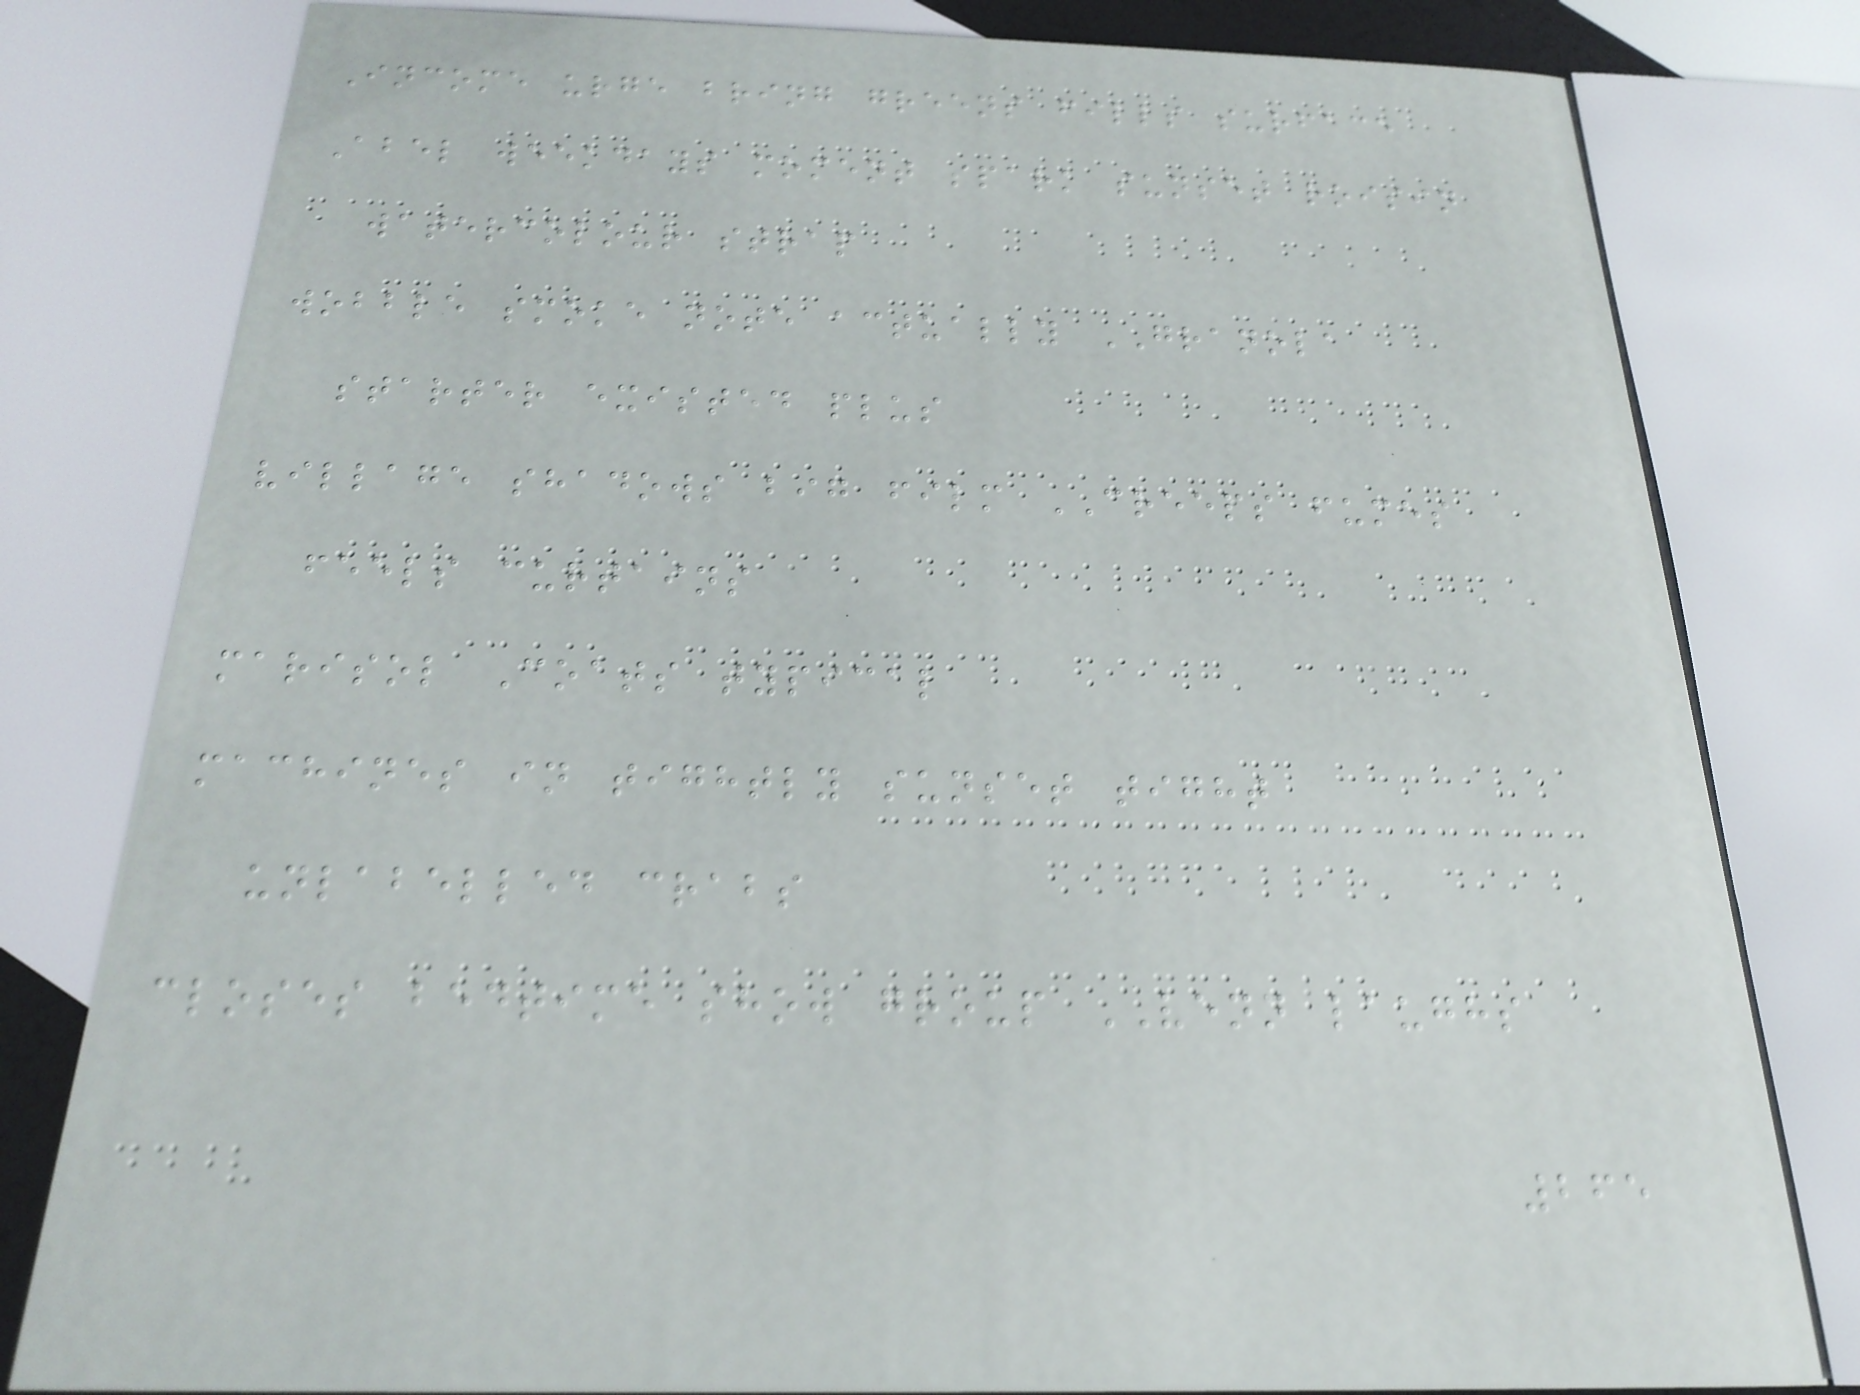Income urge bring greens fills surface
Abel weekdays moment spark sunset roisin
watercolour strap
wobble smoke note actually GRANOLA
starter existed plus
village shadows big film CREEPS fumes
feels curtains
marisol Coats typical
machines in tightly sunset tight
unlabelled crabs
closes bedtime show group VENN laughs
265
